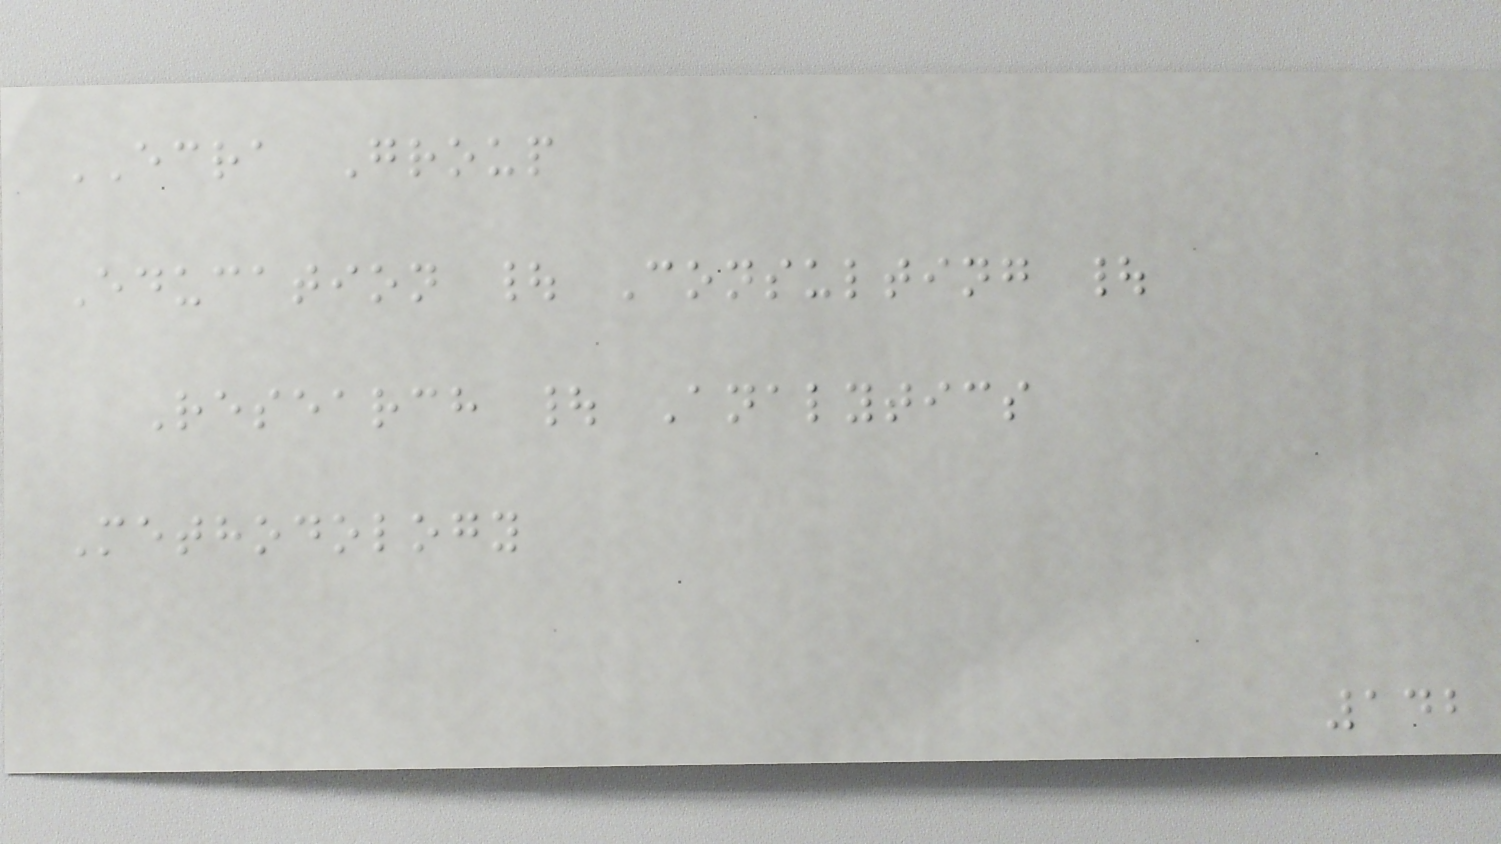ECRA Group
Education | Consulting |
Research | Analytics
Methodology
142
